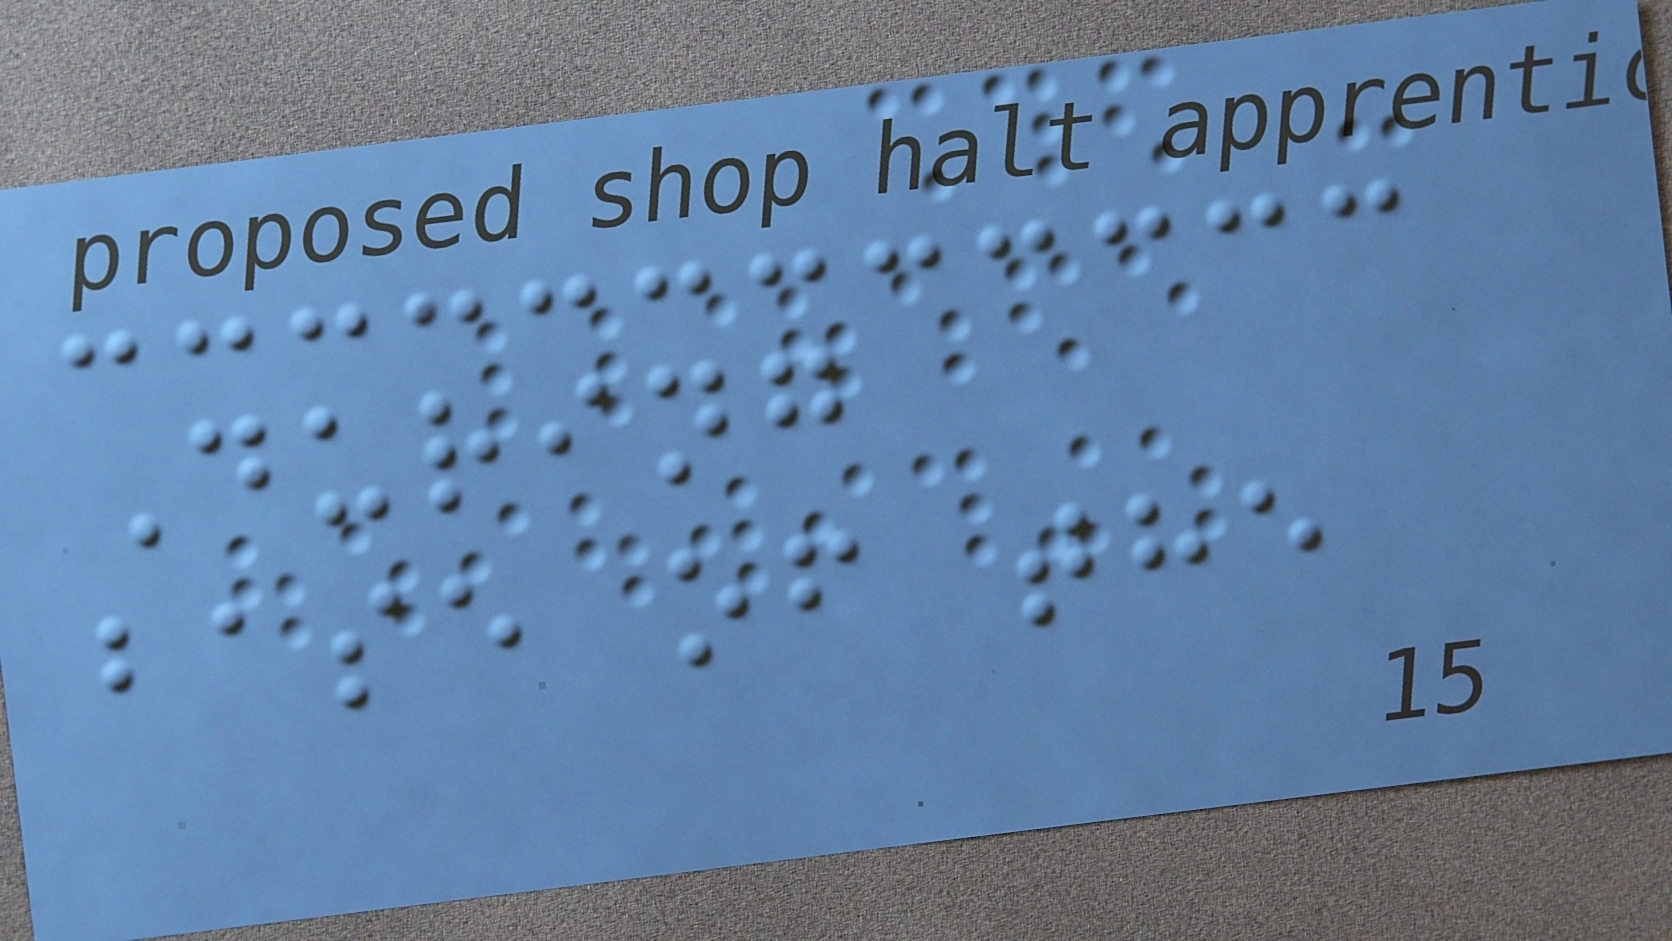During
base of the
